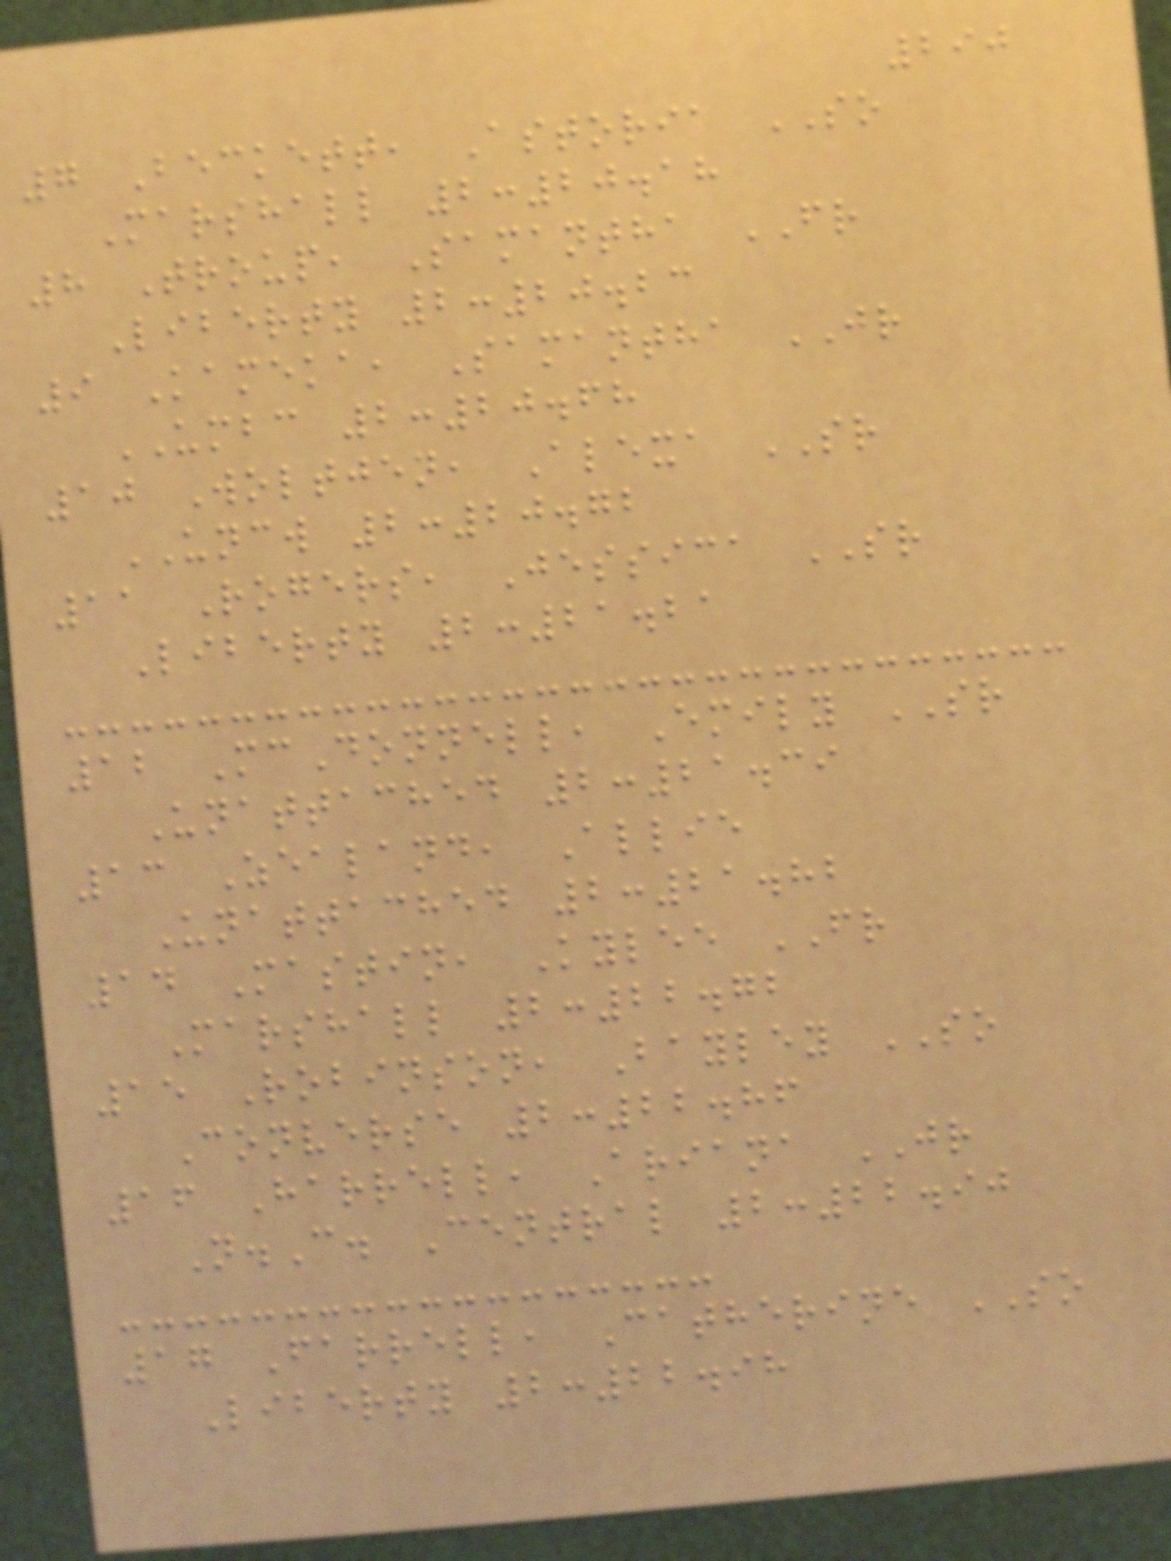290
7 Beckett, Astoria SO
Marshall 2:20.18
8 Troup, Samantha FR
Liberty 2:20.23
9 Kameka, Samantha JR
UMBC 2:20.68
10 Woltjen, Alexa SR
UNCW 2:20.72
11 Rogers, Jessica SR
Liberty 2:21.21
12 McDonnell, Emily SR
Unattached 2:21.39
13 Zealand, Allie
Unattached 2:21.82
14 Mastin, Kylee FR
Marshall 2:22.72
15 Robinson, Bayley SO
Converse 2:22.86
16 Harrell, Ariana JR
N.C. Central 2:22.90
17 Farrell, Catherine SO
Liberty 2:22.98
